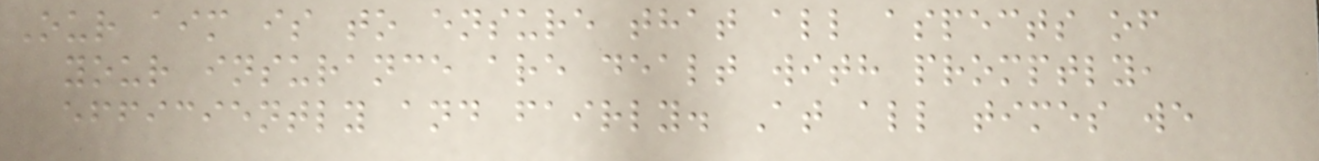Our aim is to ensure that all aspects of
your insurance are dealt with promptly,
efficiently and fairly. At all times we
